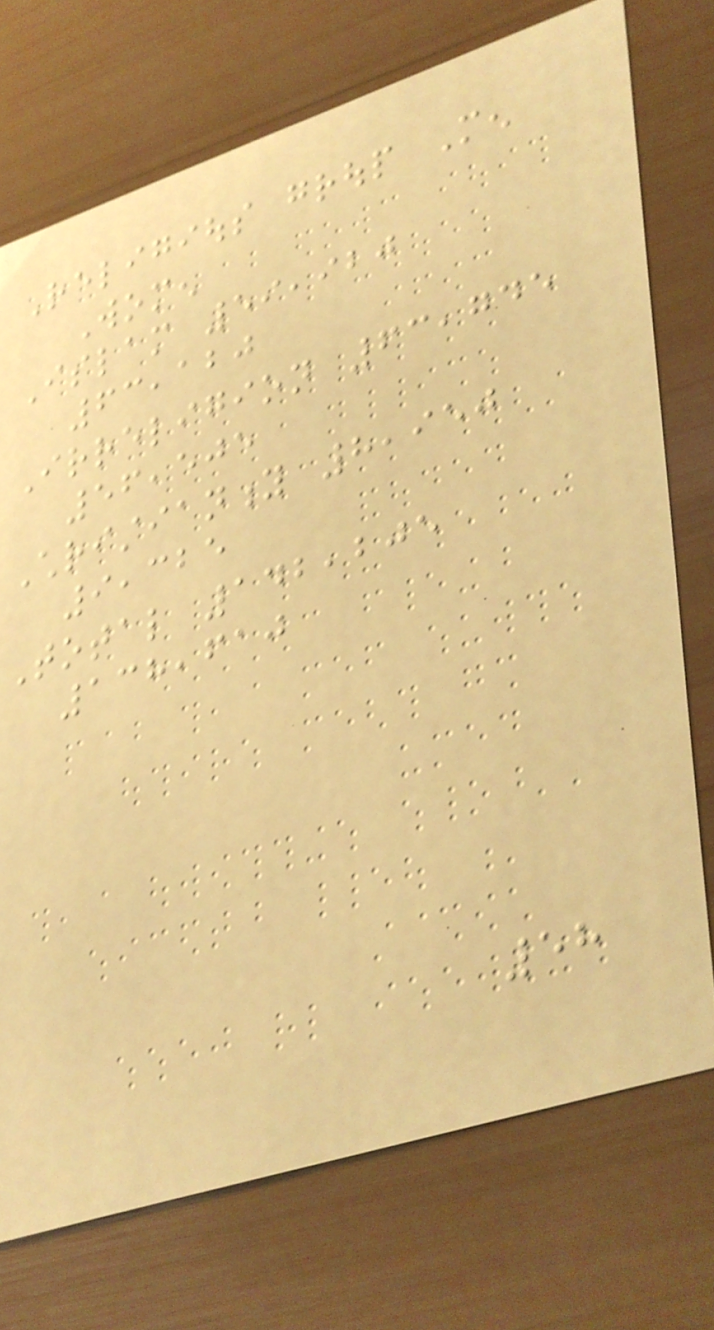Religious group Men
Women
Islam 59,920
63,120
Irreligion 63,745
56,505
Christianity 8,950
9,325
Total 142,205
138,610
58
